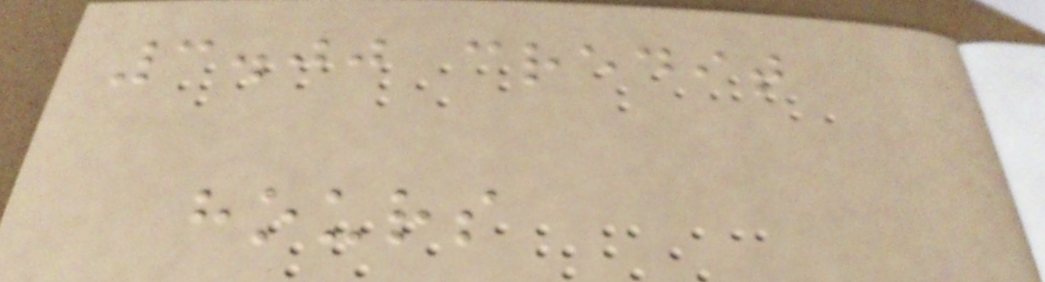3.00 credit
hours
